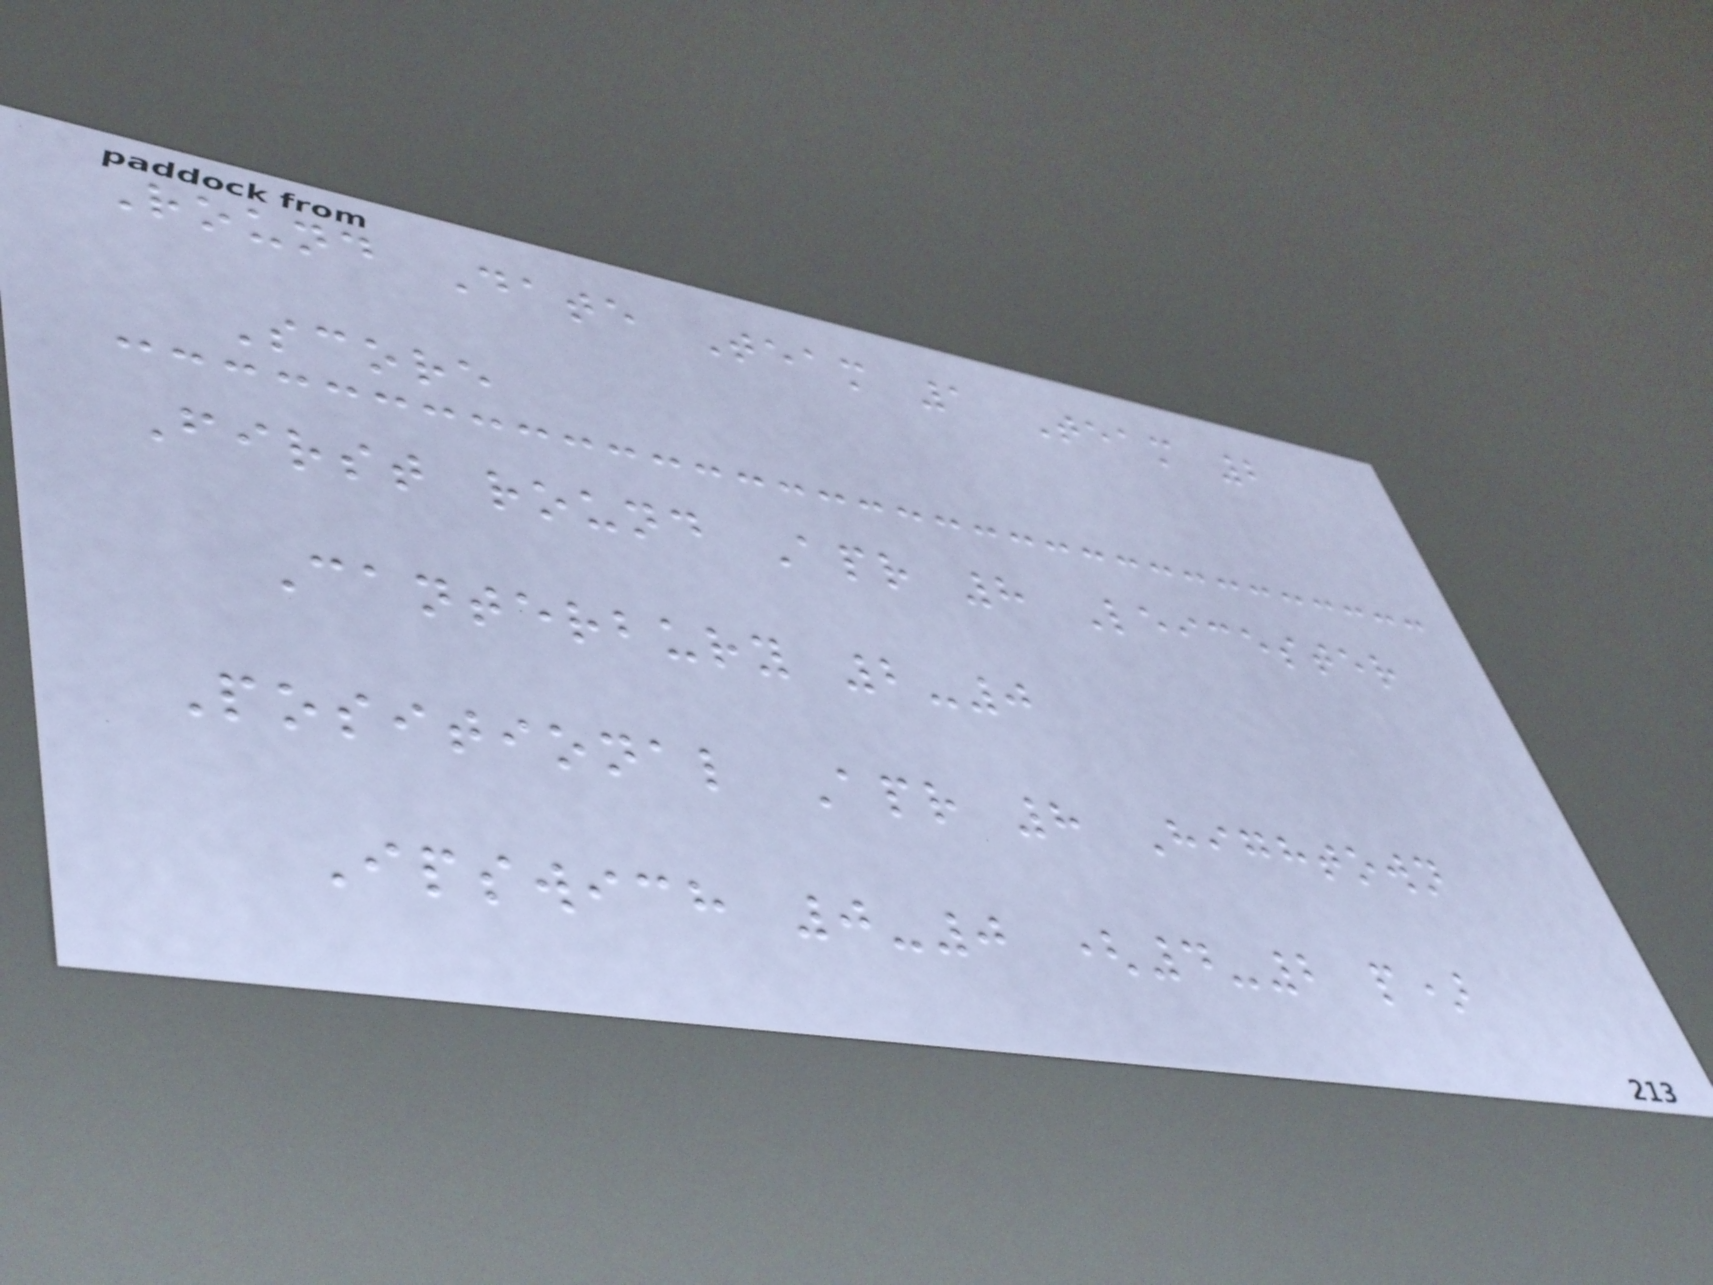Round Date Team 1 Team 2
Score
First round Apr 8 Leicester
Canterbury 2-0
Positional Apr 8 Hightown
Ipswich 0-0 (4-2 p)
